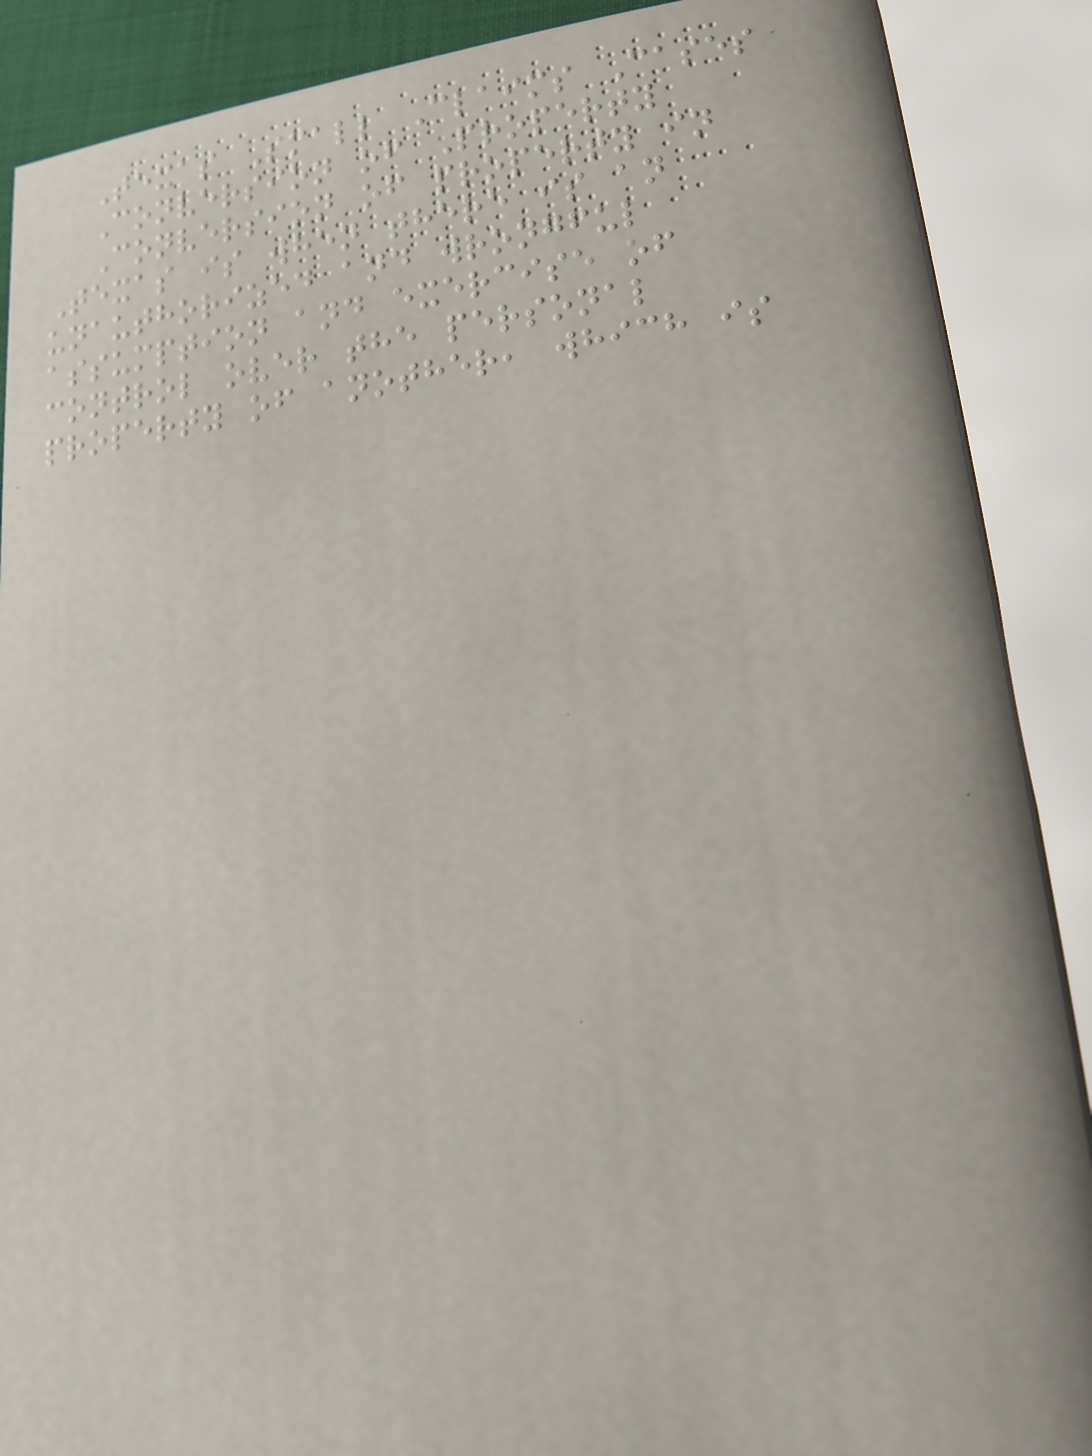Texas Small Claims Cases
Conversion of Property
Conversion of property in
Texas is when there is an
unauthorized and wrongful
assumption and exercise of
control over the personal
property of another, which is
